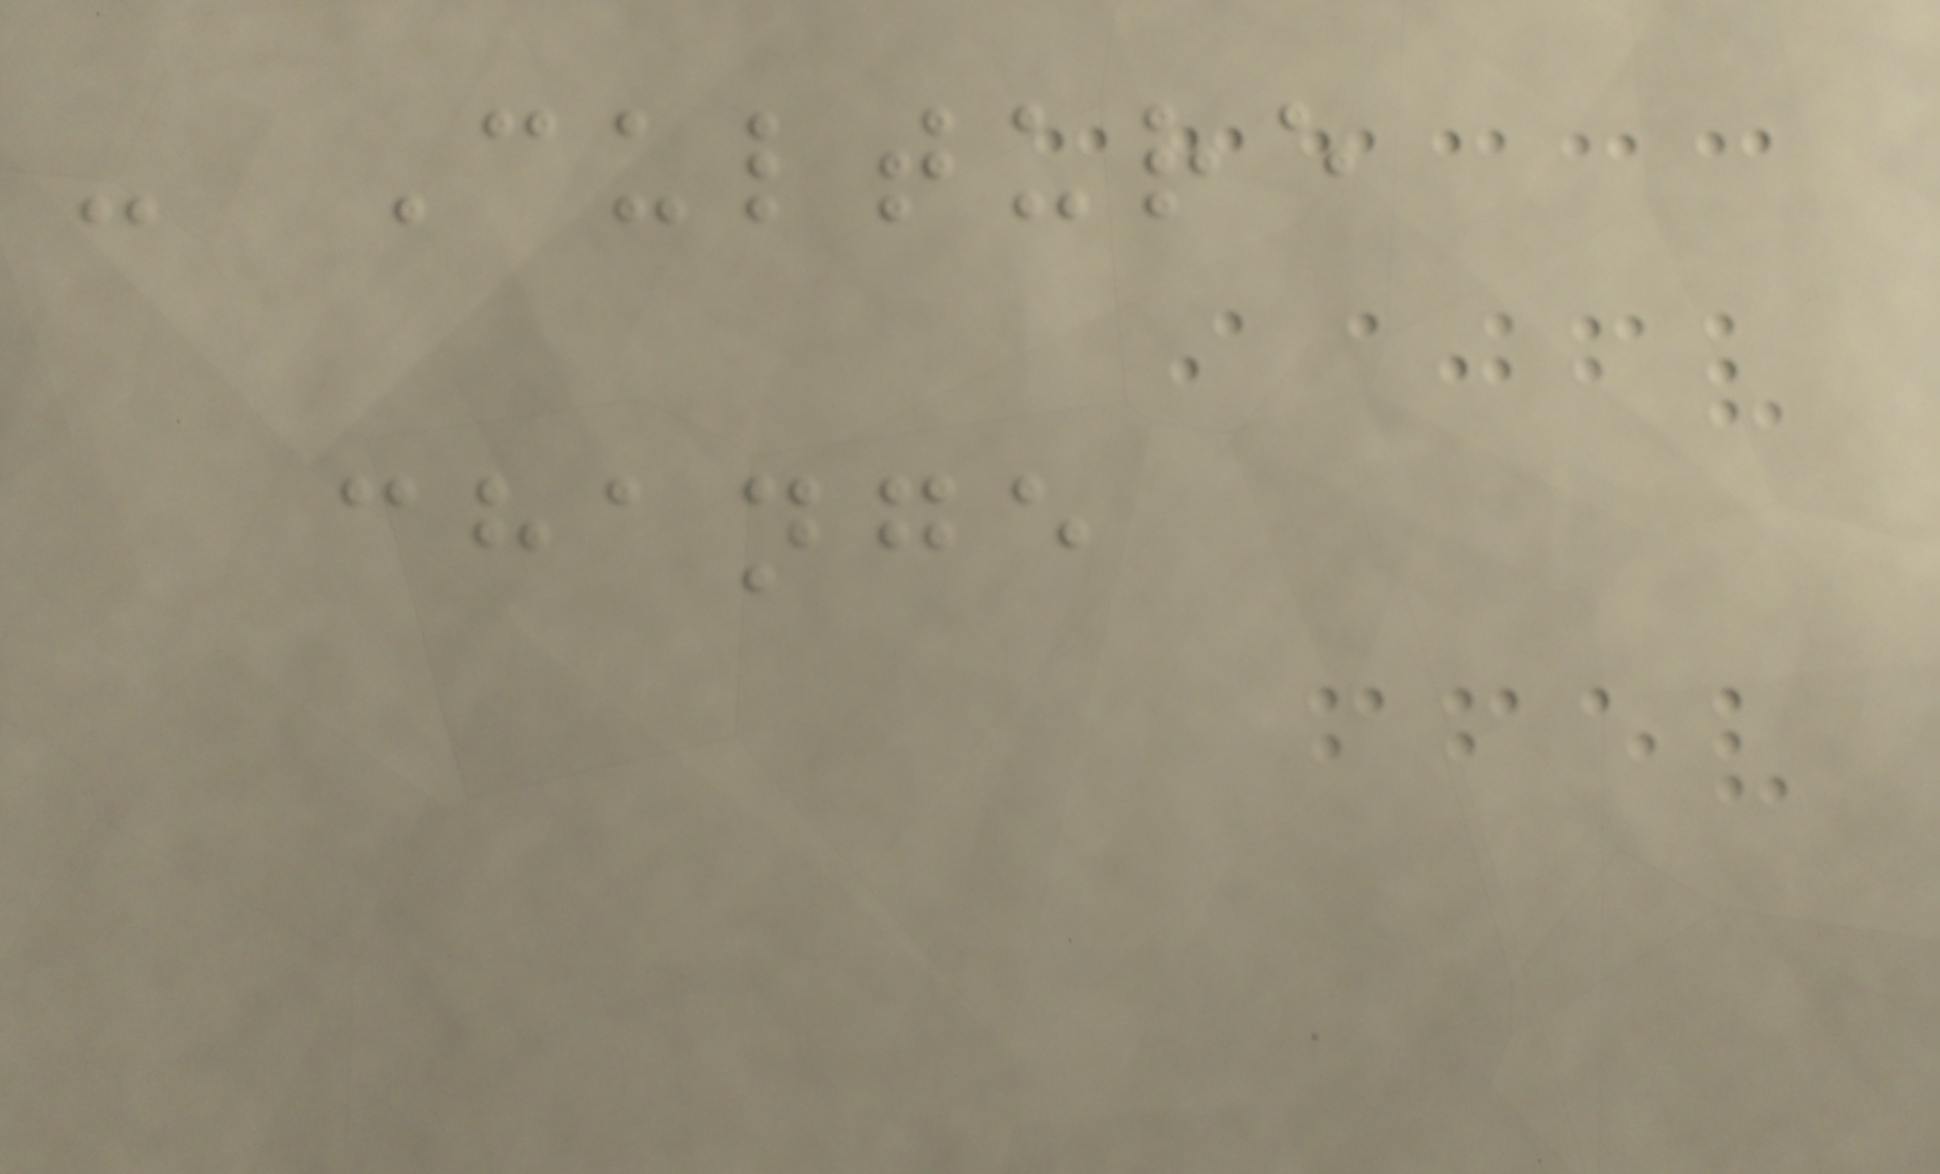- Culture
change
